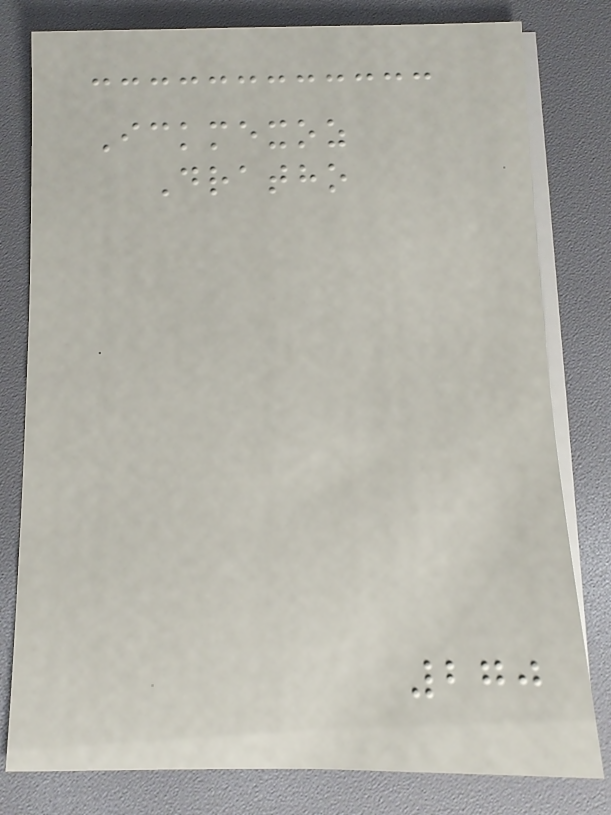Ickmexoz
Dratho
270
